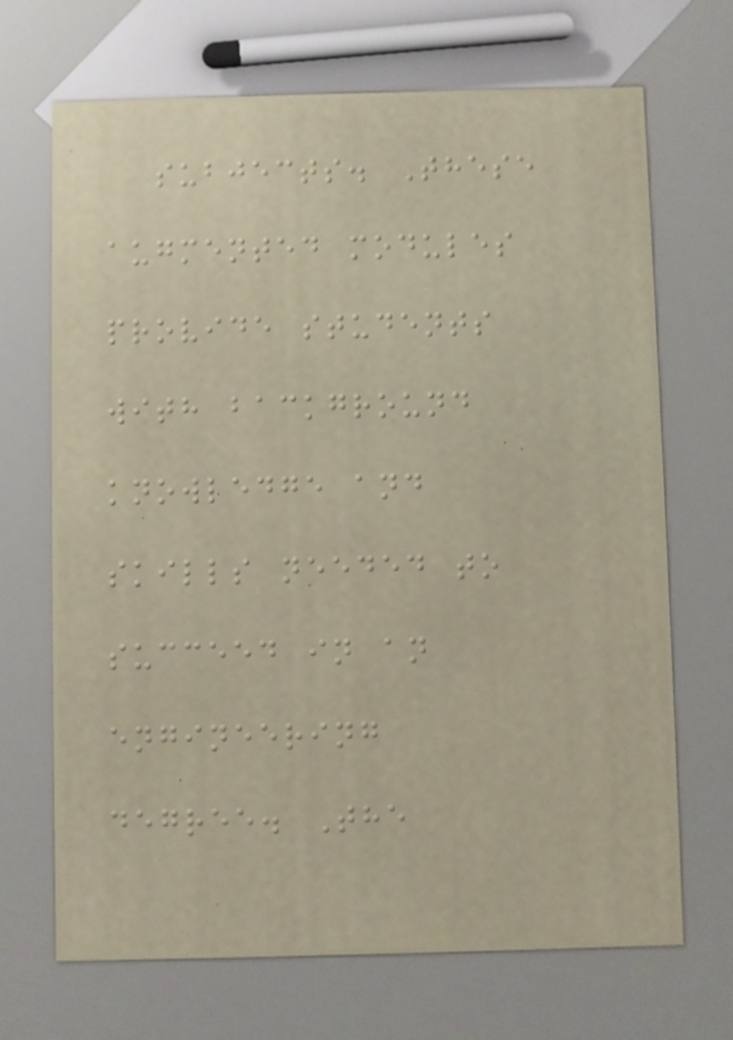subjects. These
augmented modules
provide students
with background
knowledge and
skills needed to
succeed in an
engineering
degree. The
